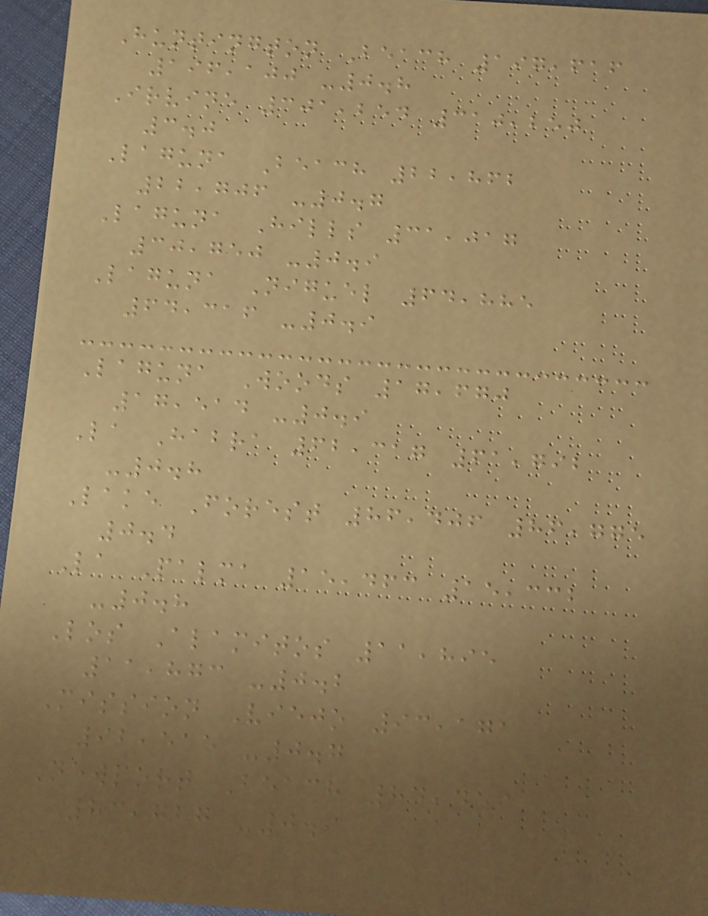Huntington Beach 197,616
196,100 -0.8
Irvine 301,254 310,250
3.0
Laguna Beach 22,862
22,706 -0.7
Laguna Hills 31,017
30,750 -0.9
Laguna Niguel 64,885
64,316 -0.9
Laguna Woods 17,670
17,514 -0.9
La Habra 62,317 61,792
-0.8
Lake Forest 86,406 86,775
0.4
La Palma 15,463 15,332
-0.8
Los Alamitos 11,895
11,873 -0.2
Mission Viejo 93,171
92,515 -0.7
Newport Beach 84,459
83,727 -0.9
